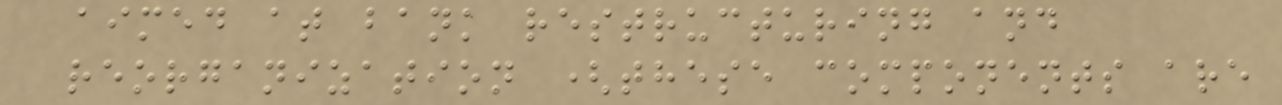aimed at bank restructuring and
reorganization (these components are
